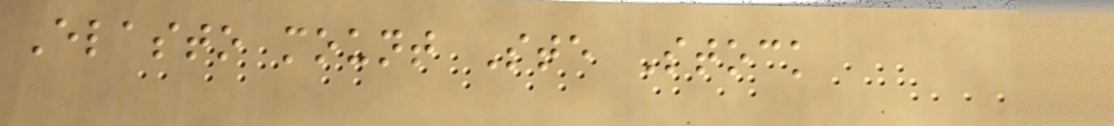Elasto mount Ste Stock
